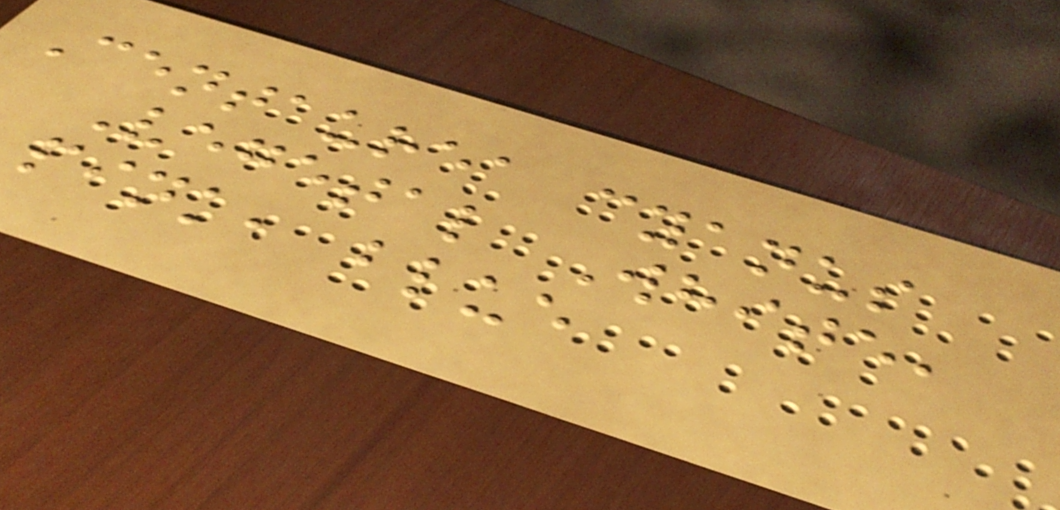Centaurea cyanus
Vegetal White,
pink, blue
